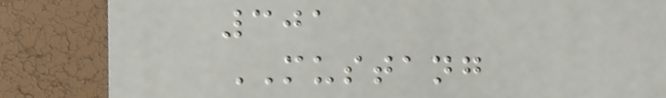301
MUSTANG
